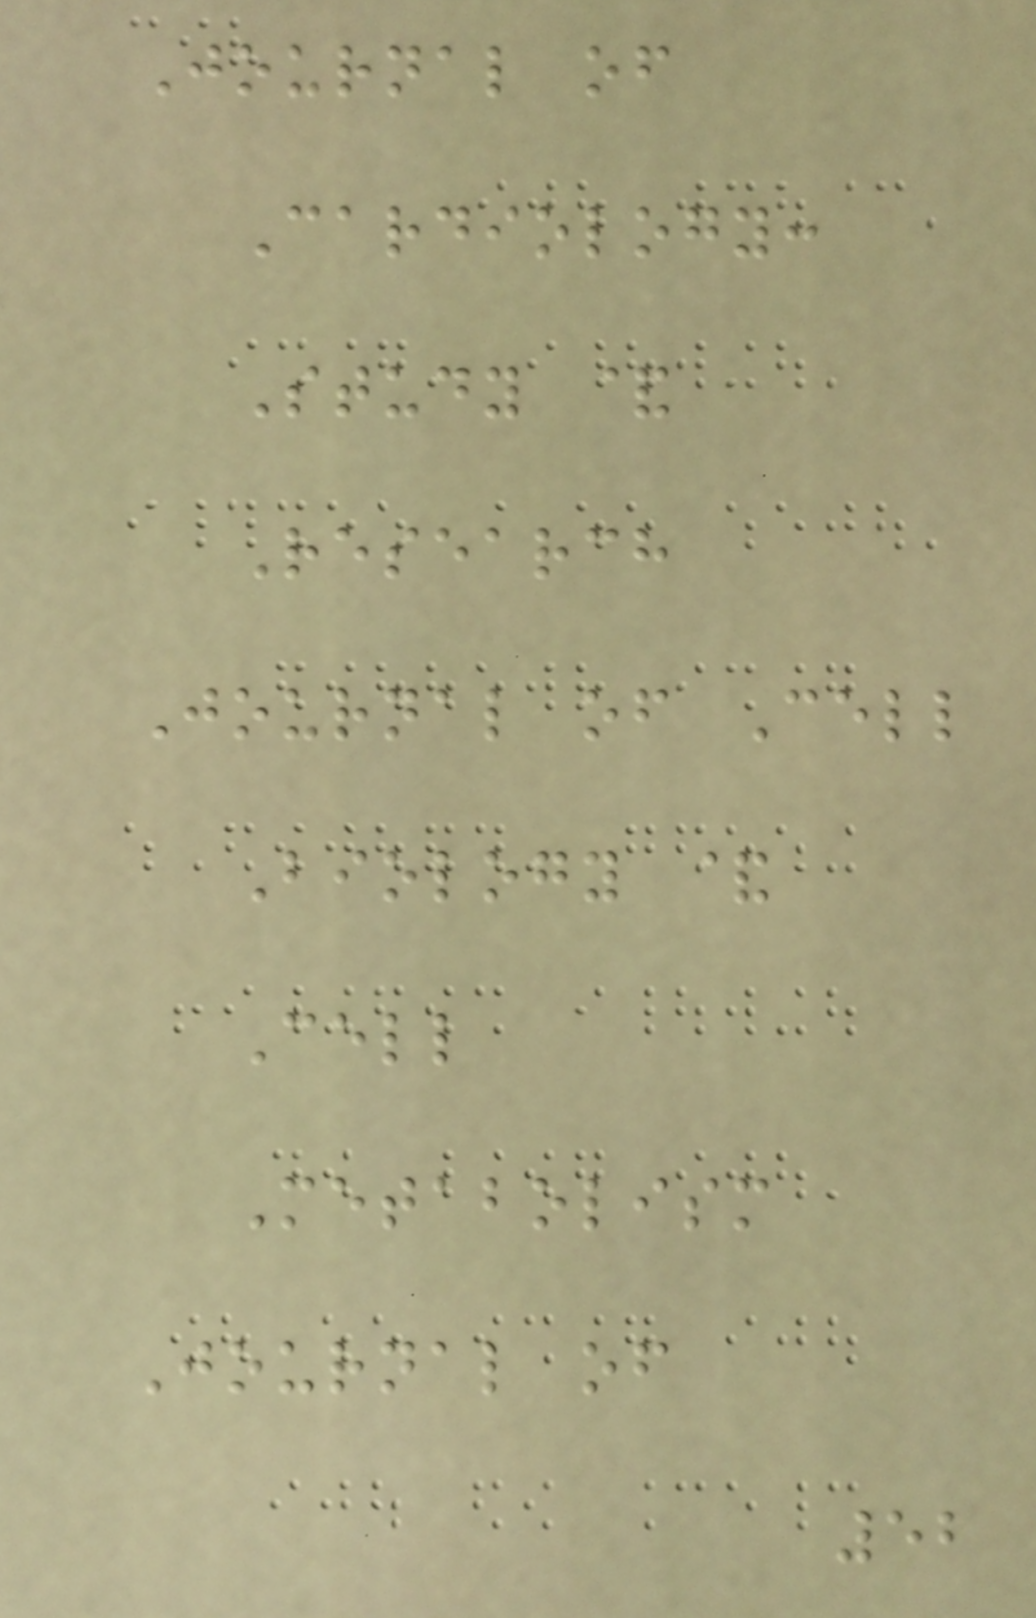Journal of
Cardiology:
Study &
Research
Journal of Cell
Biology &
Cell
Metabolism
Journal of
52
